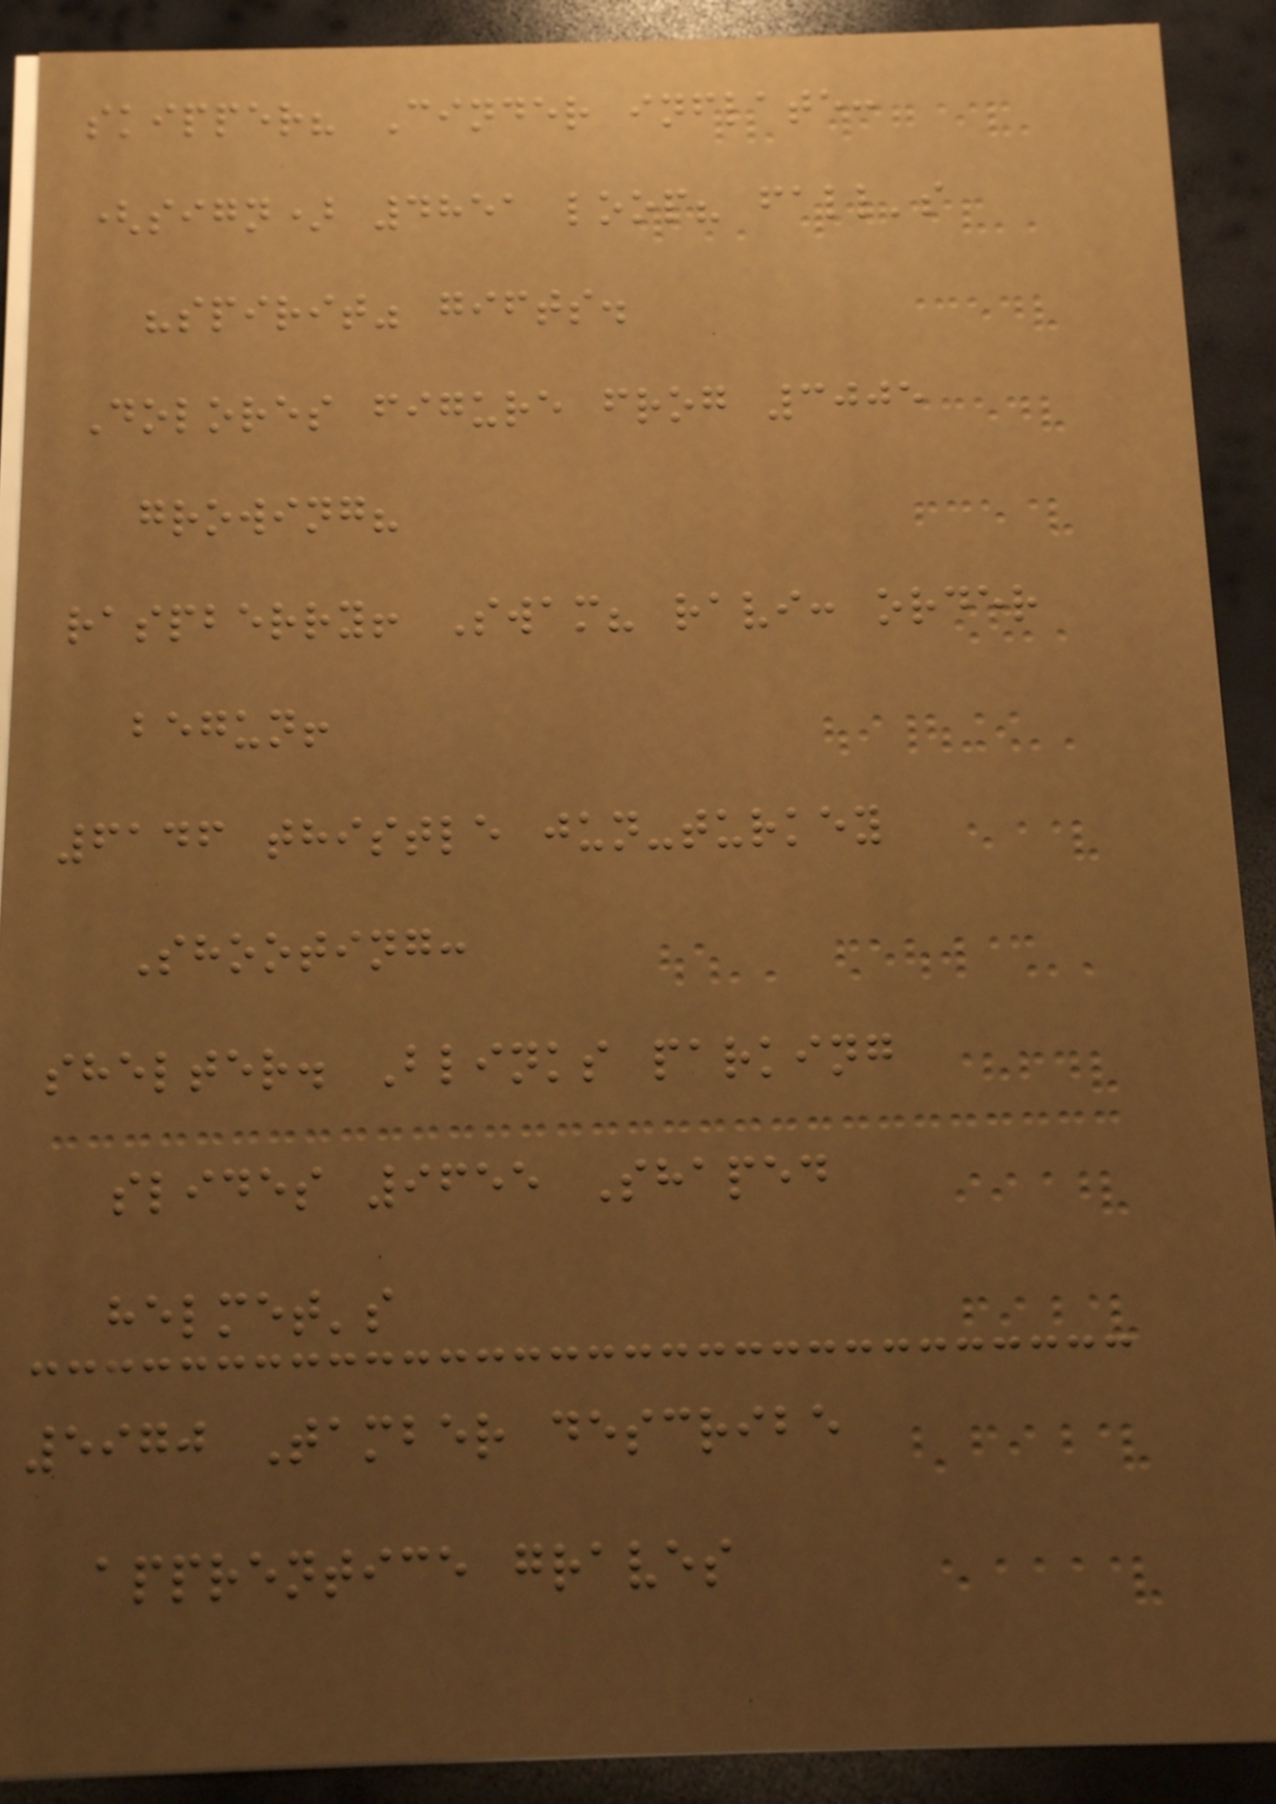skipper? Cinder inflate:
(sign) 4851 loop? fall's
"spirit" gifts.
Dolores figure frog 3005
growing?
raspberry! Swam? ravi: order
begun!
6146 thistle jun-turkey
Shooting:
shelter. Blinks parking
slides 9655 Shaped
helmet's
5970 Tamber describe
apprentice graves
